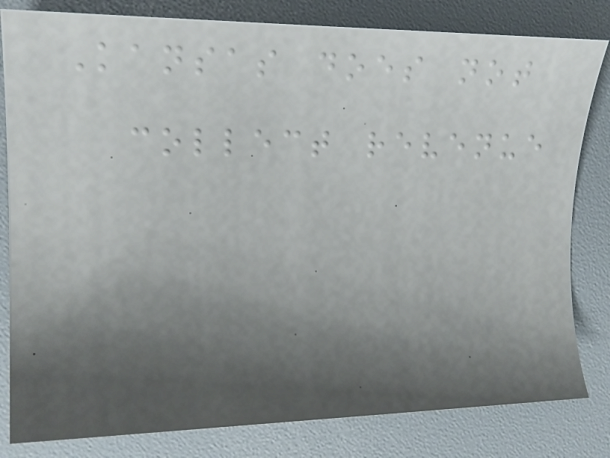Kansas does not
collect revenue
